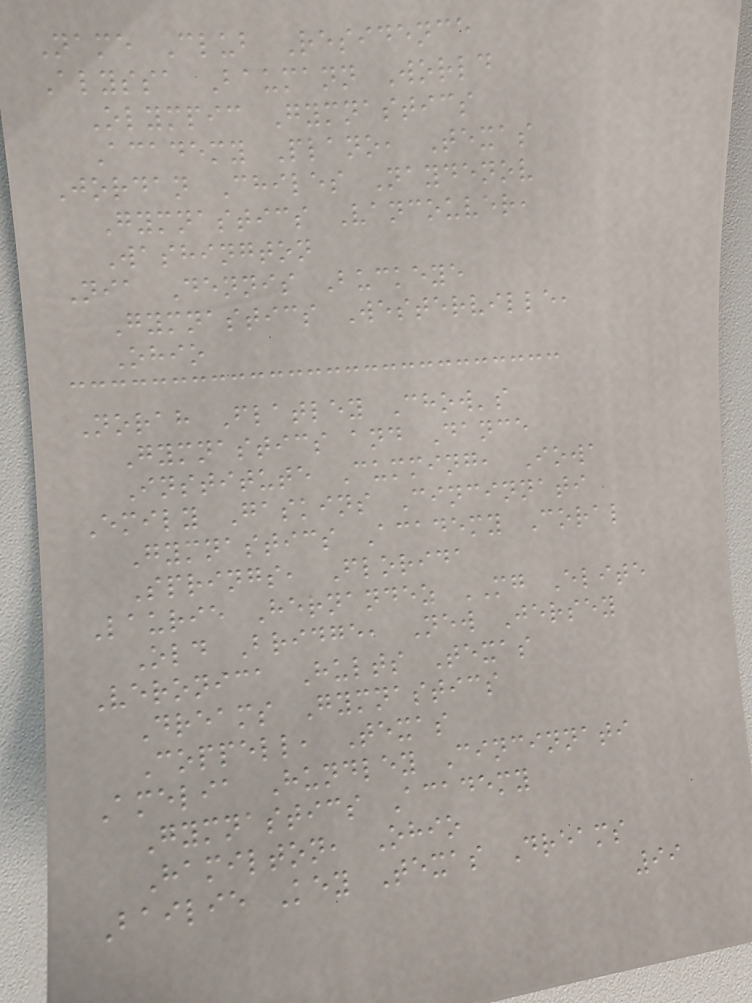Name Club Residence
Alyssa Baumann World
Olympic Gymnastics
Academy Plano, Texas
Jordan Chiles Naydenov
Gymnastics Vancouver,
Washington
Nia Dennis Buckeye
Gymnastics Westerville,
Ohio
Norah Flatley Chow's
Gymnastics and Dance
Institute Cumming, Iowa
Emily Gaskins Cincinnati
Gymnastics Academy Coral
Springs, Florida
Laurie Hernandez MG Elite
Old Bridge, New Jersey
Veronica Hults Texas
Dreams Gymnastics
Coppell, Texas
Amelia Hundley Cincinnati
Gymnastics Academy
Hamilton, Ohio
Bailie Key Texas Dreams
99
